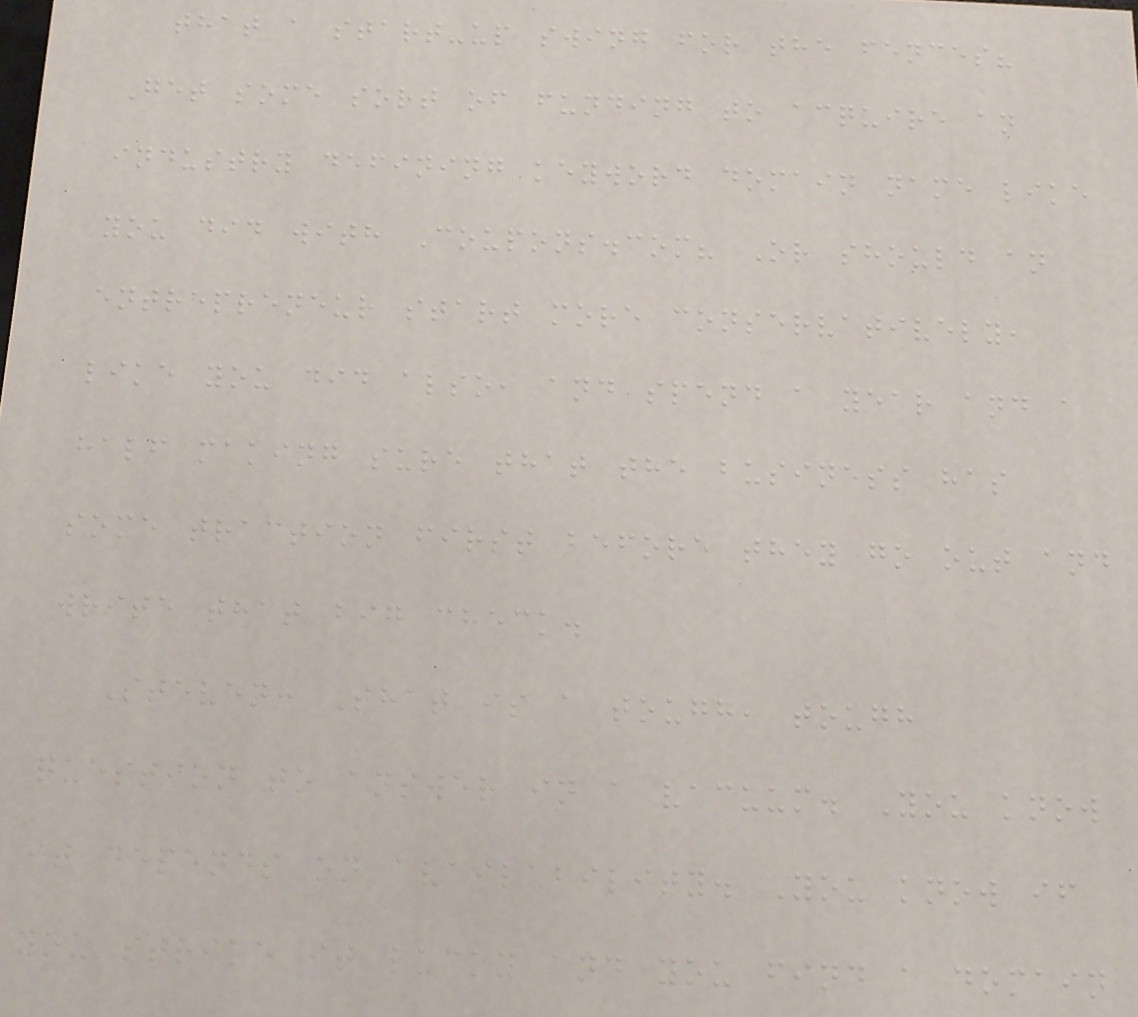that a start-up swing for the fences?
Get some sort of funding to acquire an
industry defining keyword domain name like
you did with Coupons.com? Or should an
entrepreneur start more conservatively,
like you did also, and spend a year and a
half making sure that the business has
some traction first before they go out and
write that big check.
Steven: That is a tough, tough
question to answer in a vacuum. You know
it depends on availability. You know if
you strike it lucky and you find a domain
